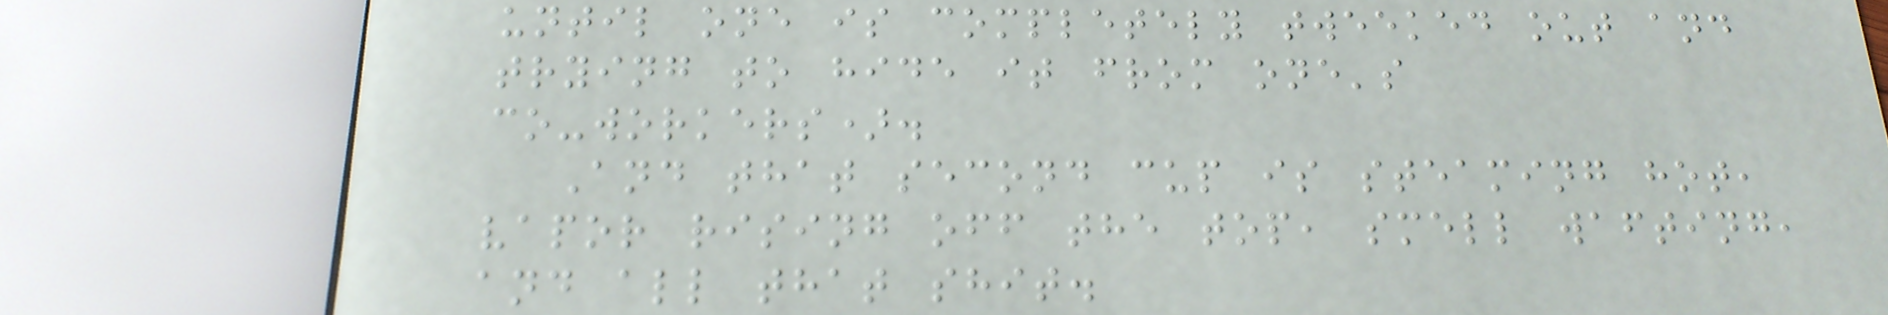until one is completely tweeked out and
trying to hide it from one's
co-workers).
And that second cup is steaming hot,
vapor rising off the top, smell wafting,
and all that shit.
